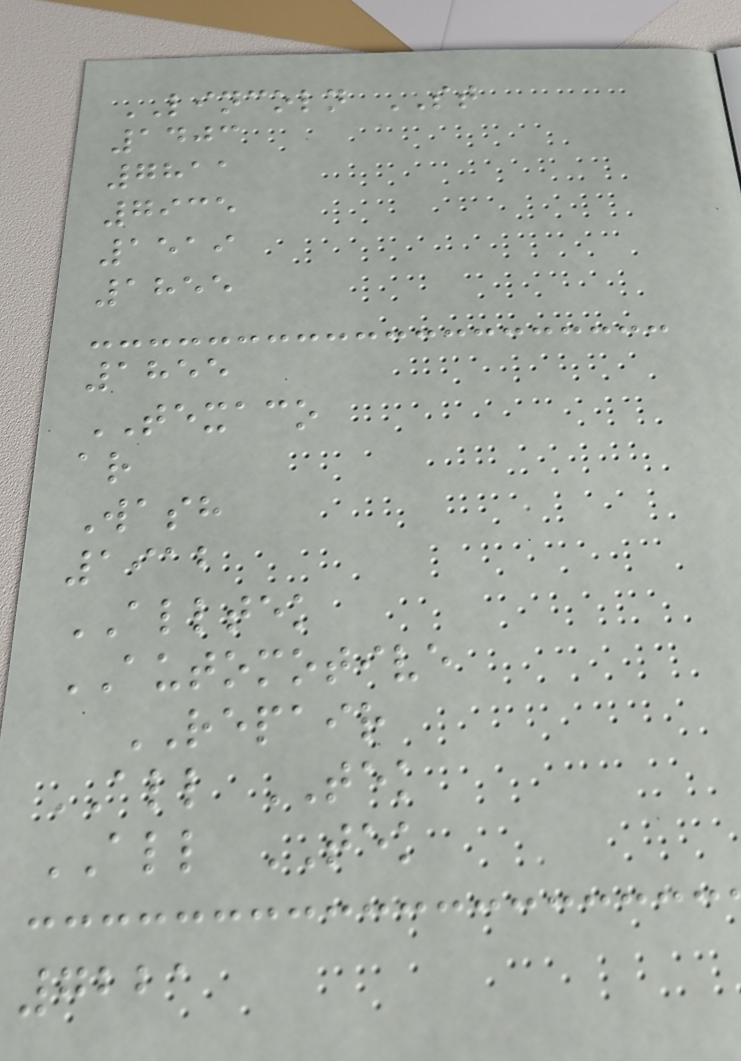LINCOLN ST
1403
7811
7935
1519
1855
1855
TEXACO
ar
Wash
1912
ALLTEK
AUTOMOTIVE
REPAIR
ALL TEK
ALL TEK
7221
